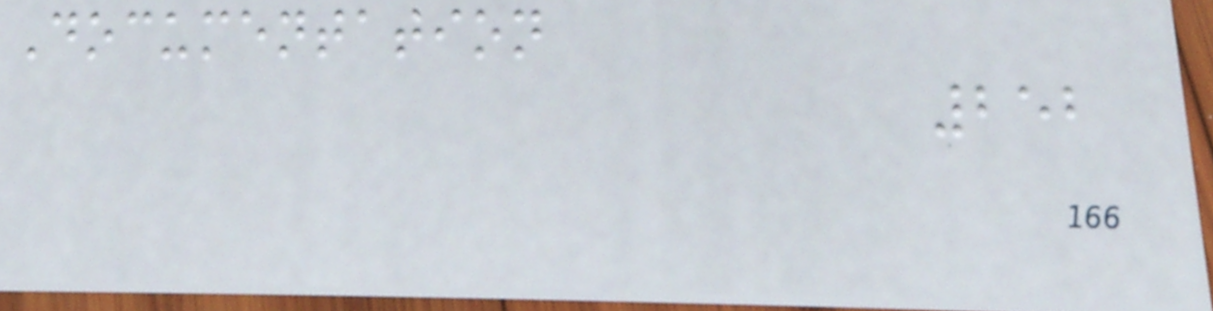Documentation
252
